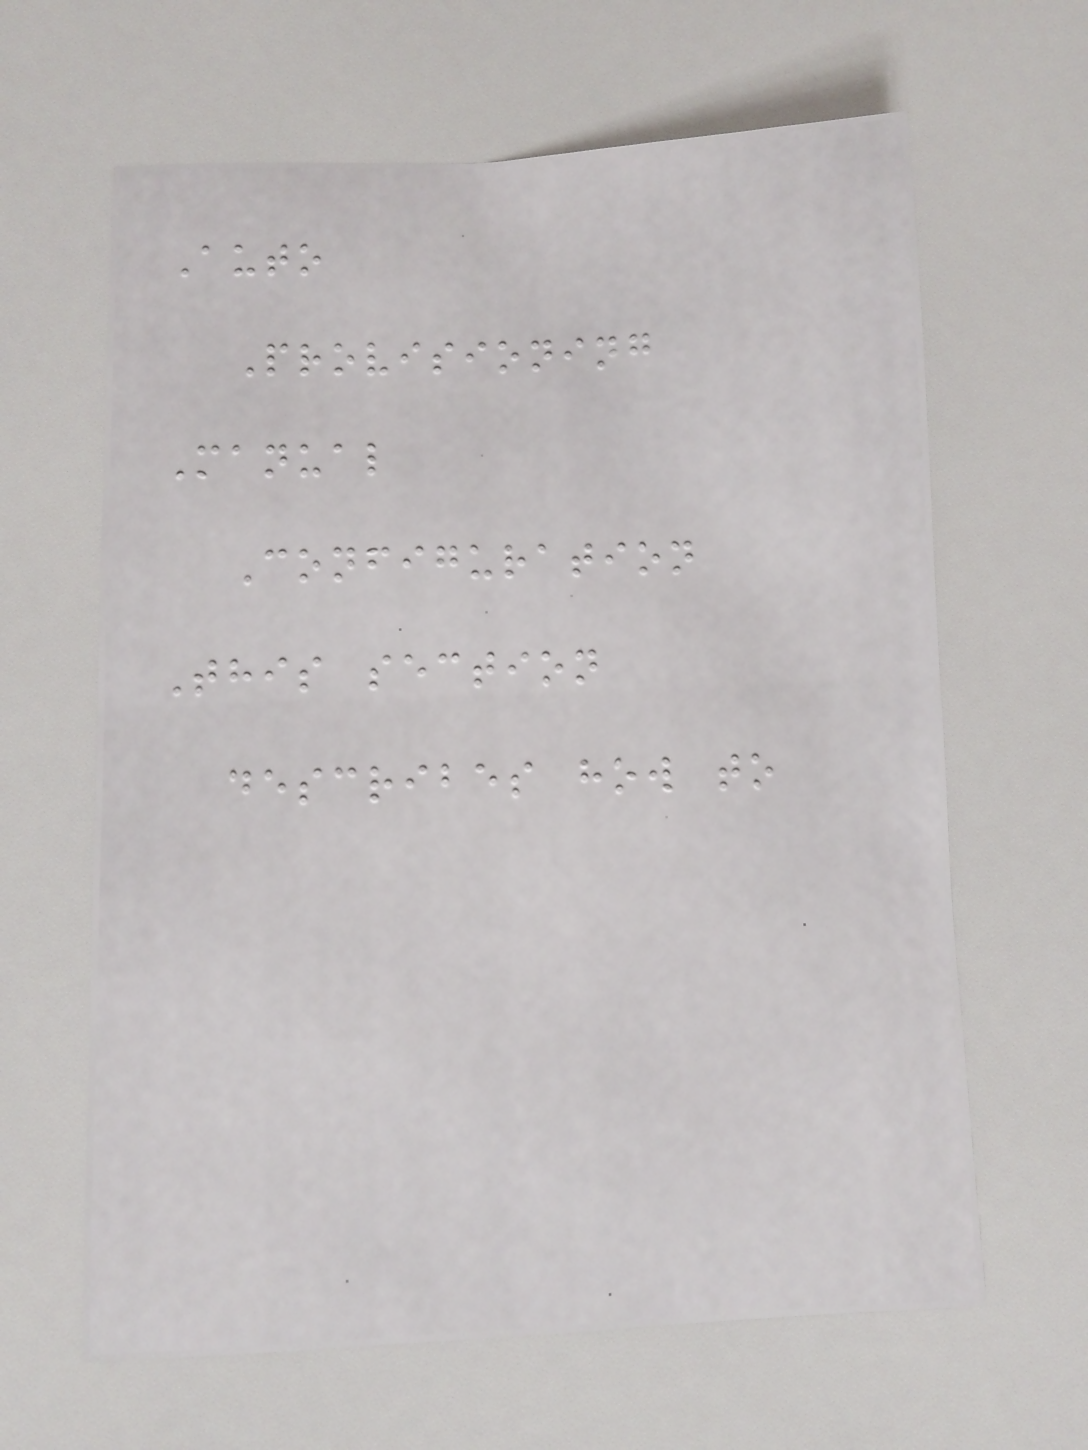Auto
Provisioning
Manual
Configuration
This section
describes how to
